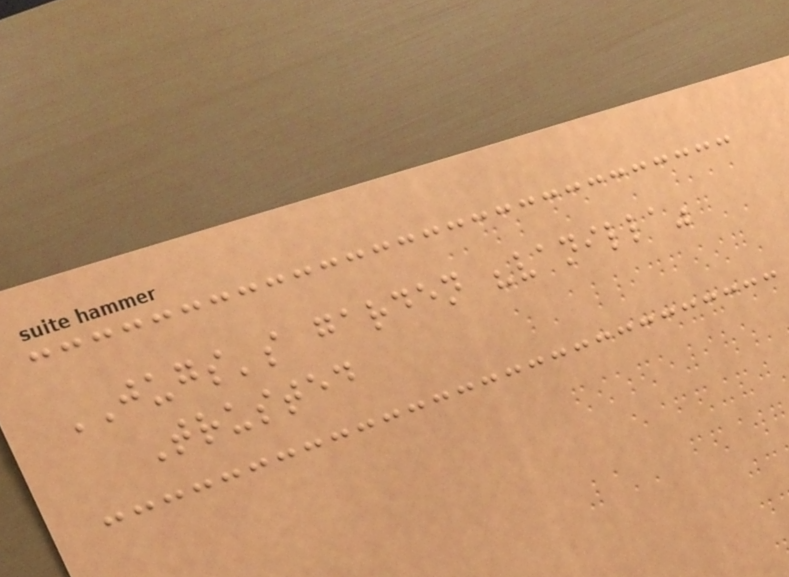JUGS's garden "vanilla"
Trusted
